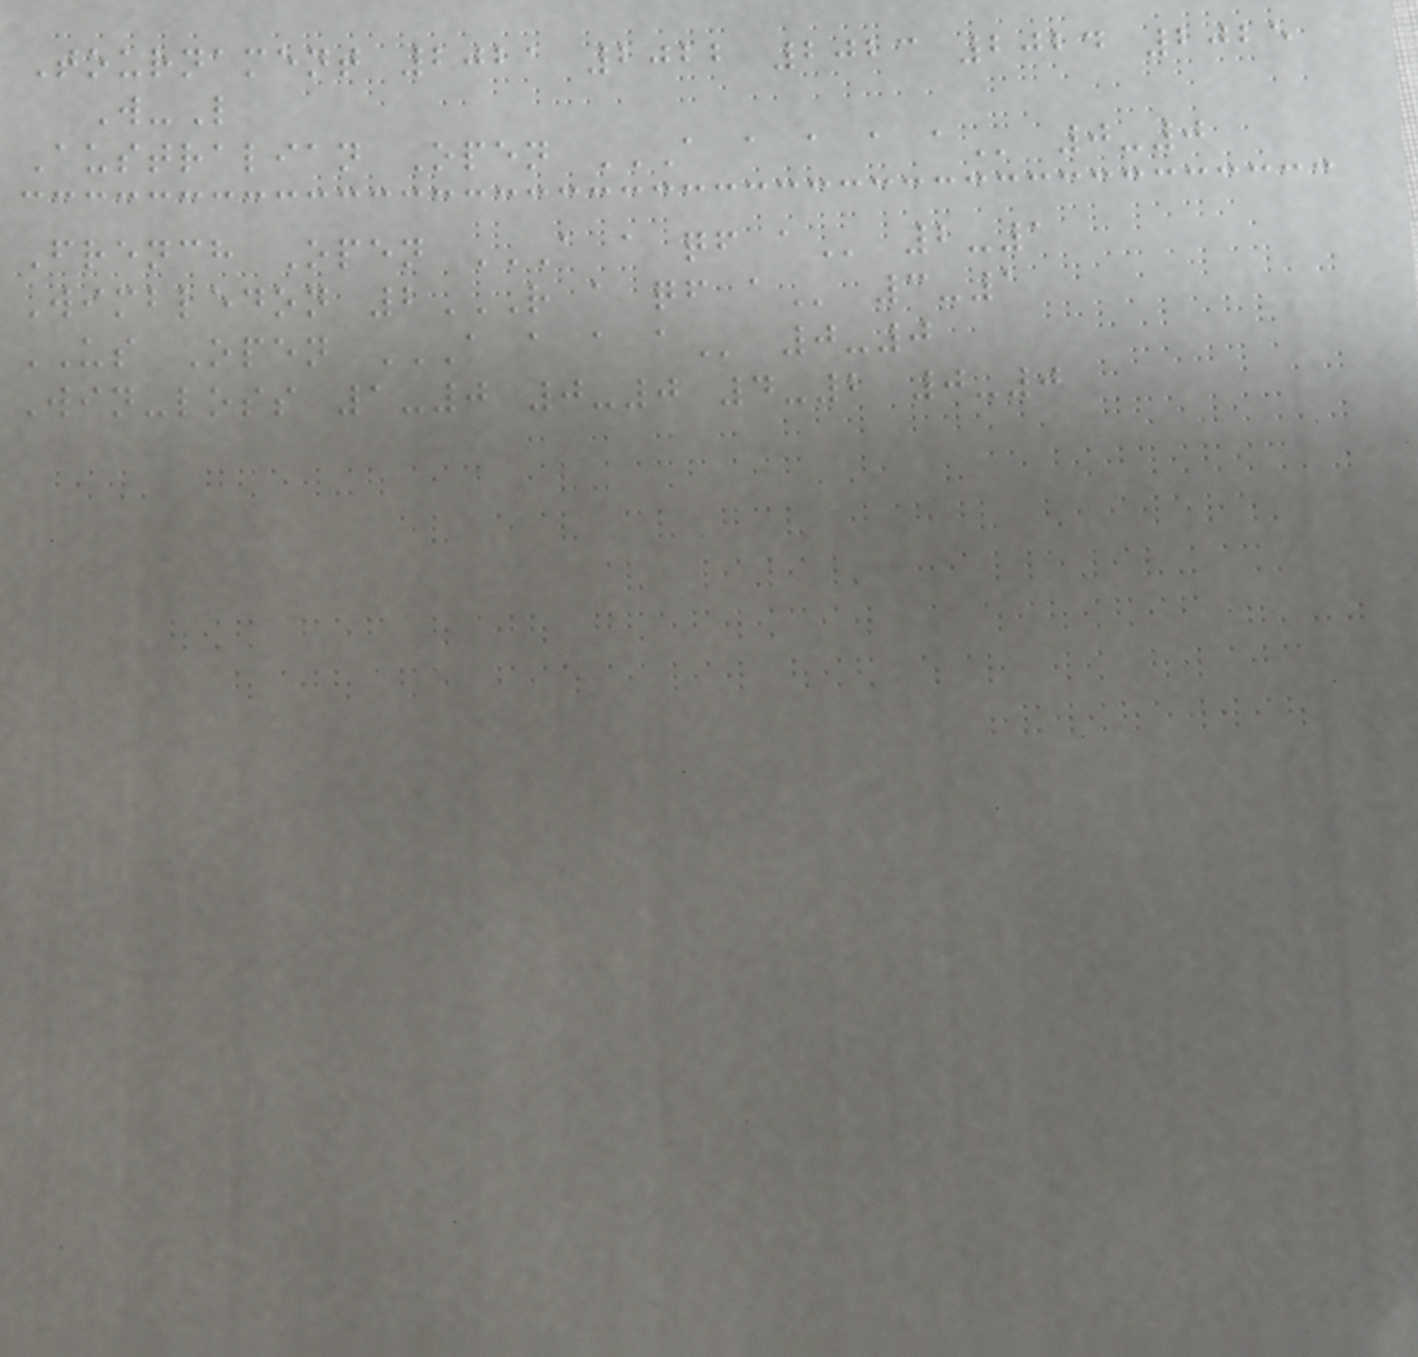Tournament 2021 2022 2023 2024 2025
W-L
Australian Open A A A A A 0-0
French Open A A QF A 2-1
Wimbledon 2R A QF A 3-1
US Open A A A A 0-0
Win-loss 1-0 0-0 4-2 0-0
